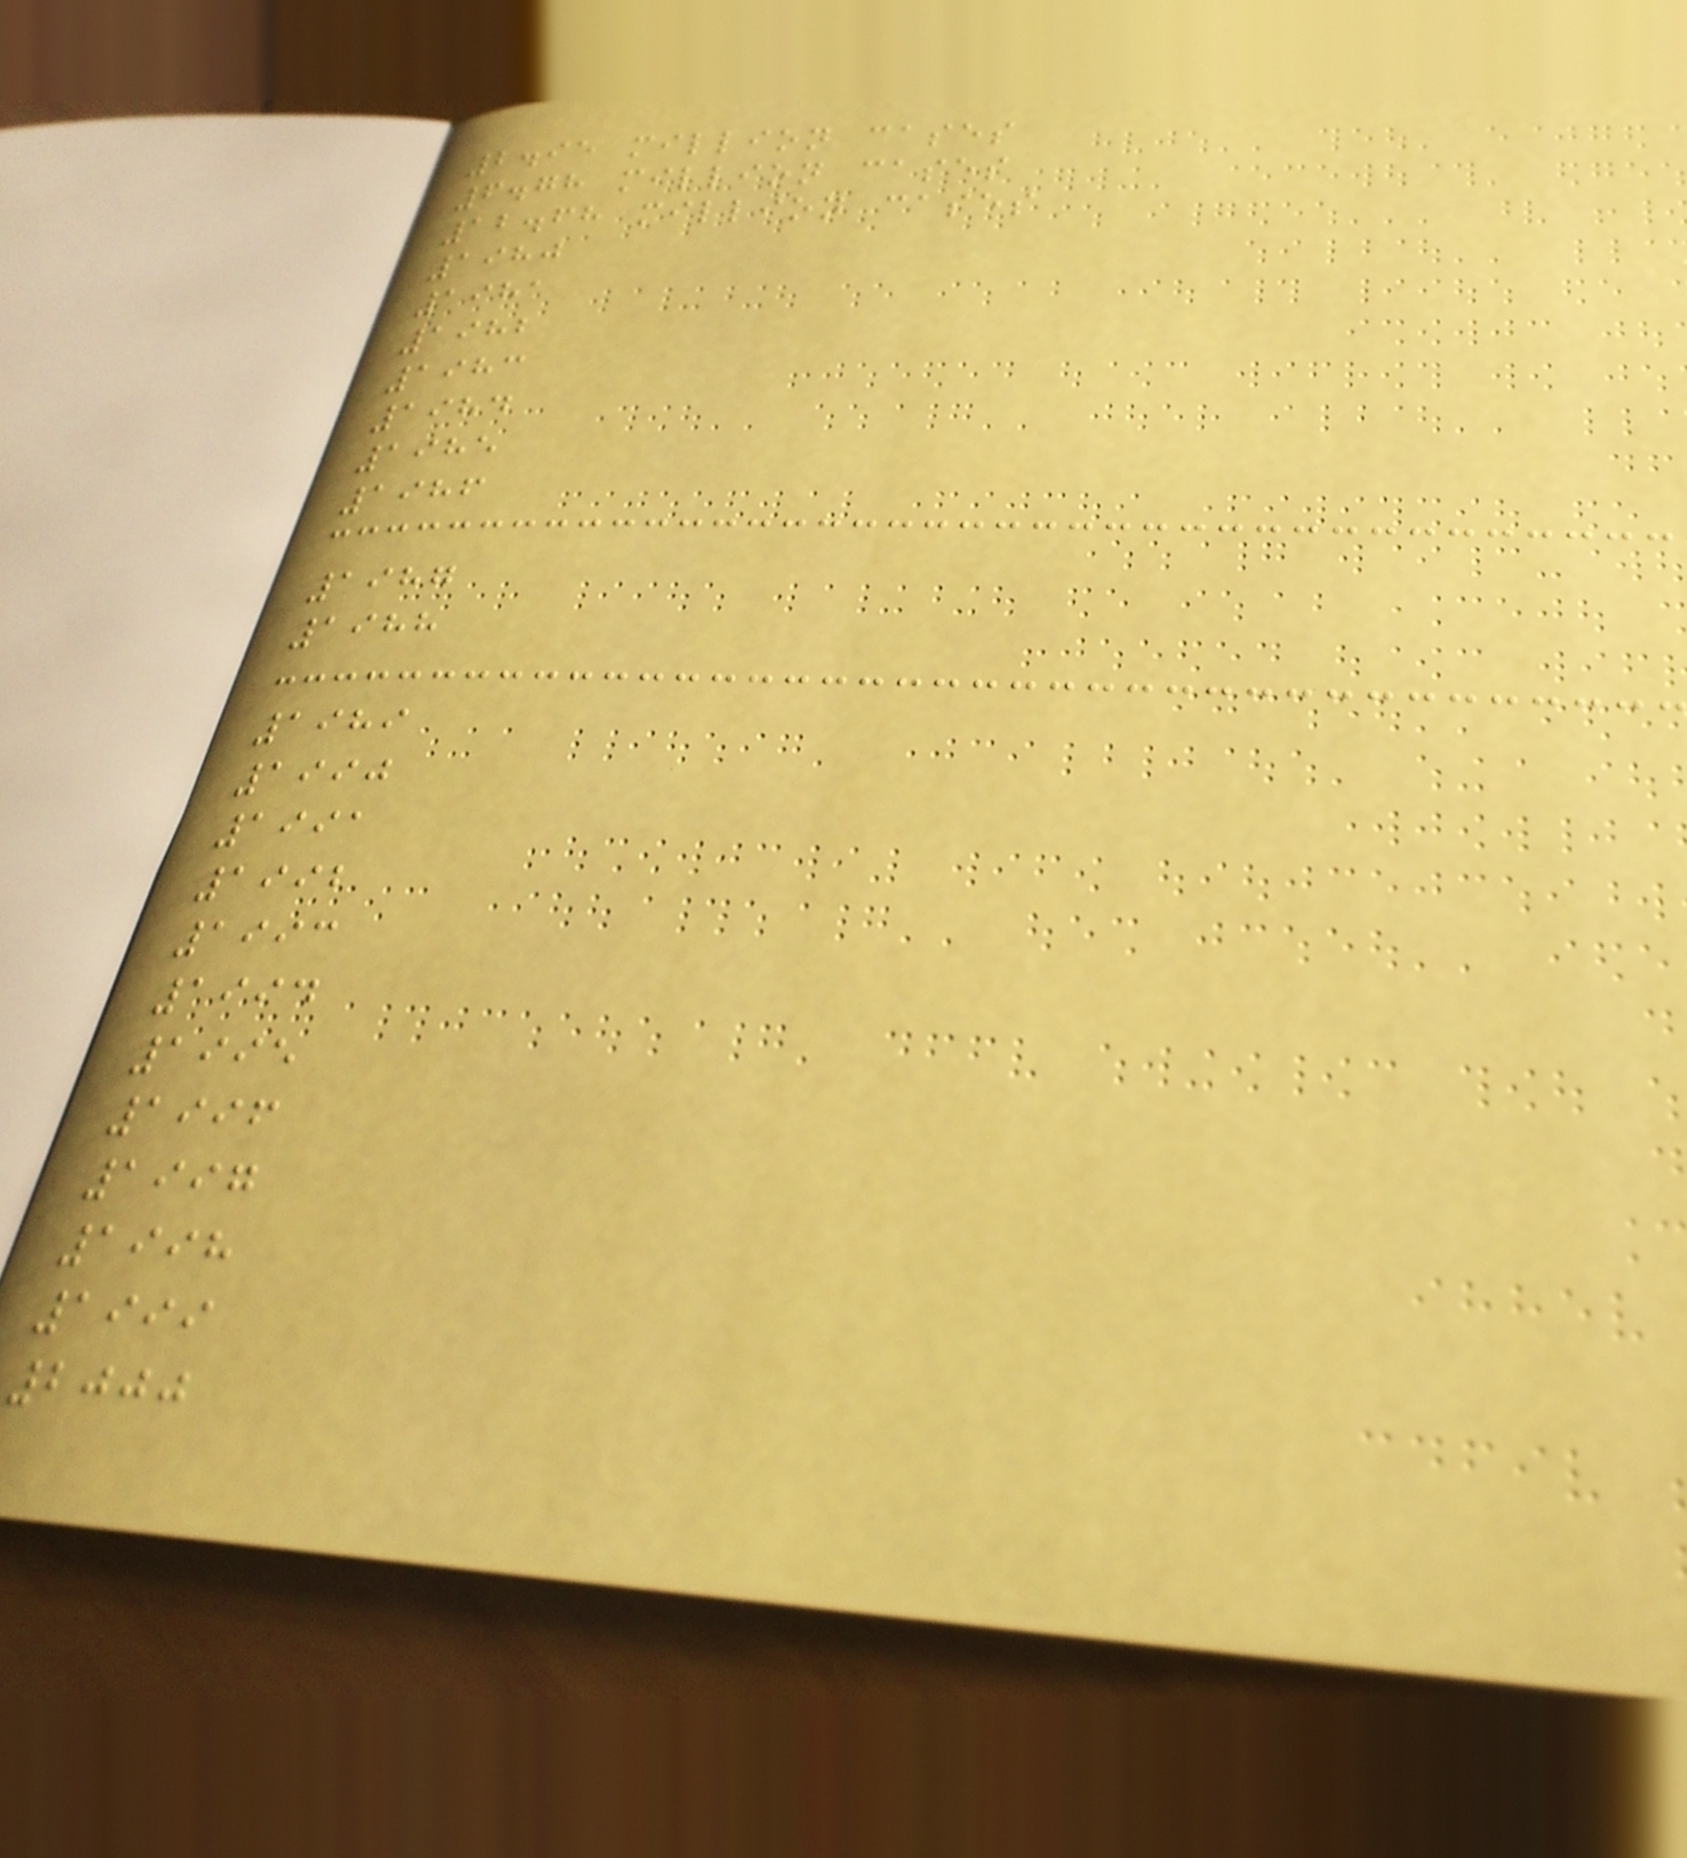2.95 million cases
6.78 million cases
12.68 million cases
1980
1981
1982
1983
1984
1985
1986
1987
1988
1989
1990
1991
1992
1993
1994
1995
1996
1997
1998
1999
2000
